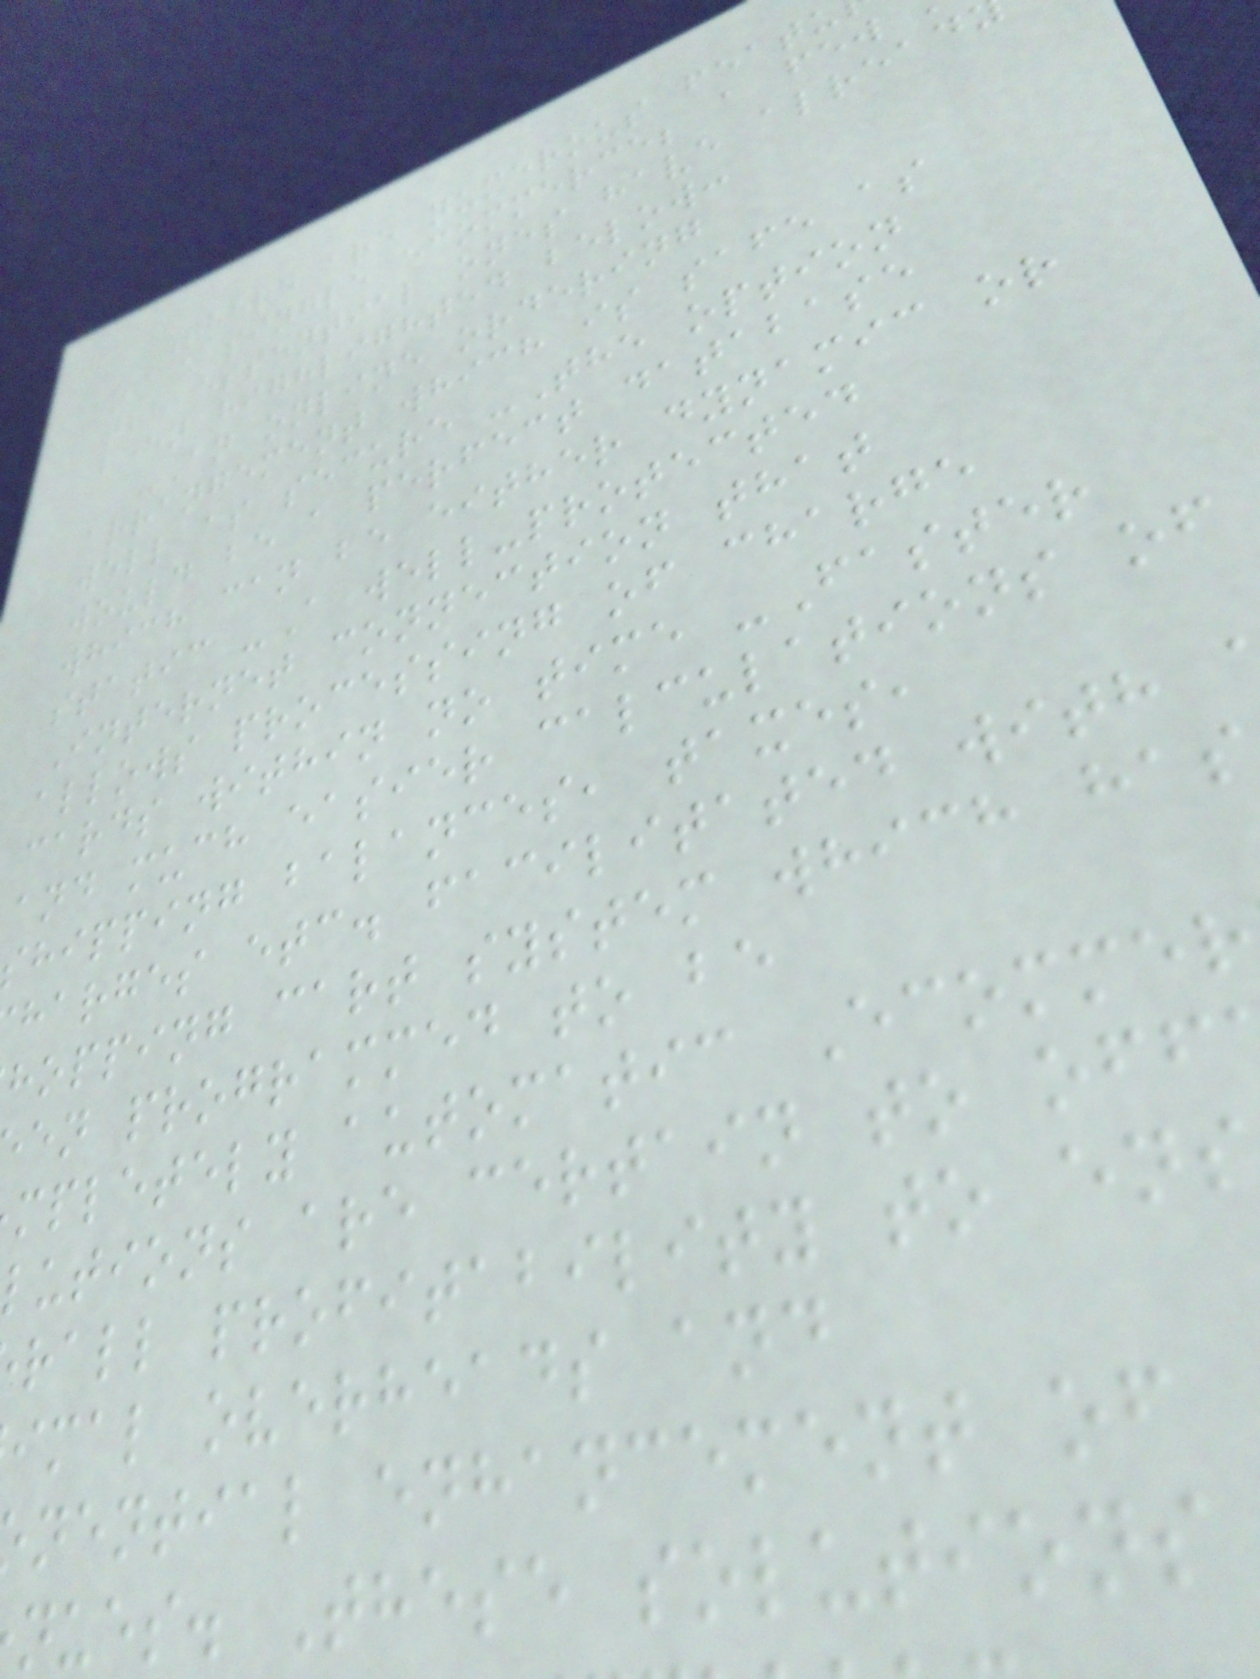There are numerous featu
of a single ecommerce; a few
the essential ones have alread
been highlighted below:
-An online ordering
arrangement which is safe as
well as secure -The option
would be a perfect database
which can be either dynamic or
static -A well-protected
Internet connection that
allows processing of charge
cards within no time -Faster
and much easier calculations of
hipping balances, taxes,
harges etc. facilitated with
hopping cart system which has
en programmed to be
mpletely automatic Ecommer
lutions are certain to off
rall profitability to ens
imal overheads and
nential enhancement of
nues. These solutions
